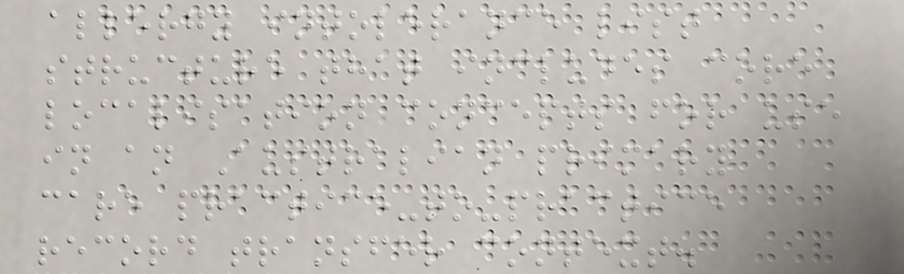allergy intolerance list
structure that includes core
localisation concepts for use
in an Australian primary
care practice-to-practice
record transfer context.
